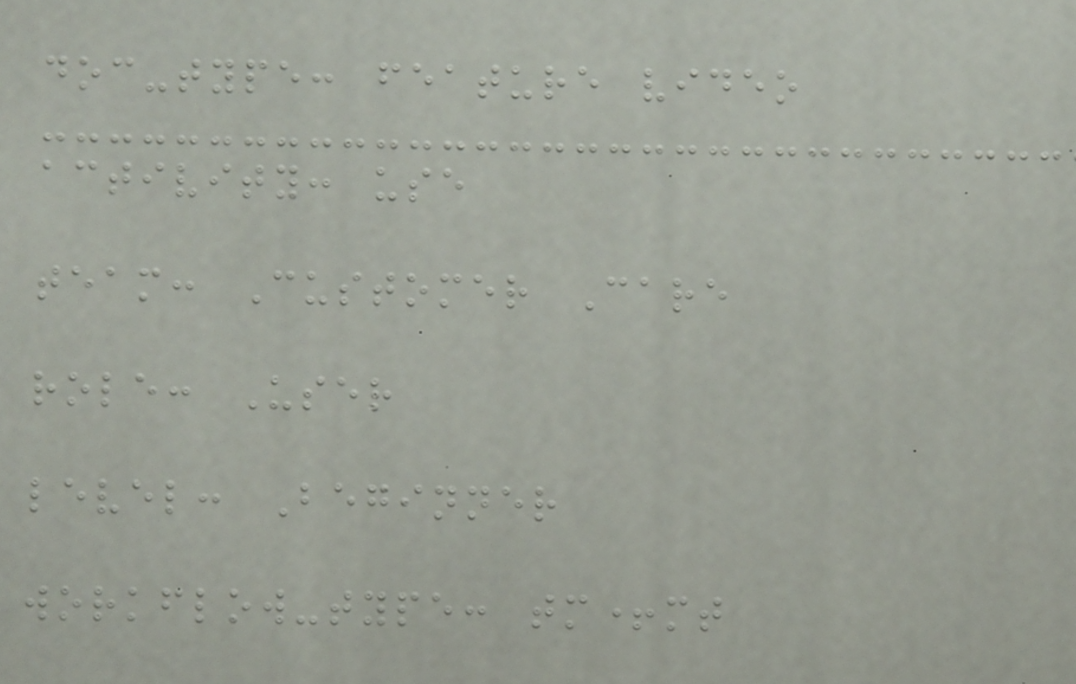doc-type: feature video
activity: use
team: Customer Care
role: User
level: Beginner
workflow-type: tm+mt
